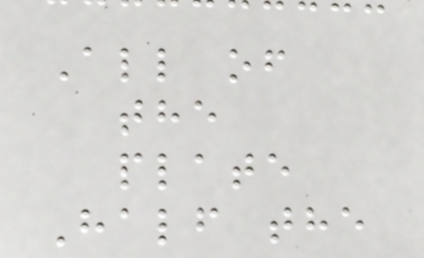All of
the
plate
Half the
